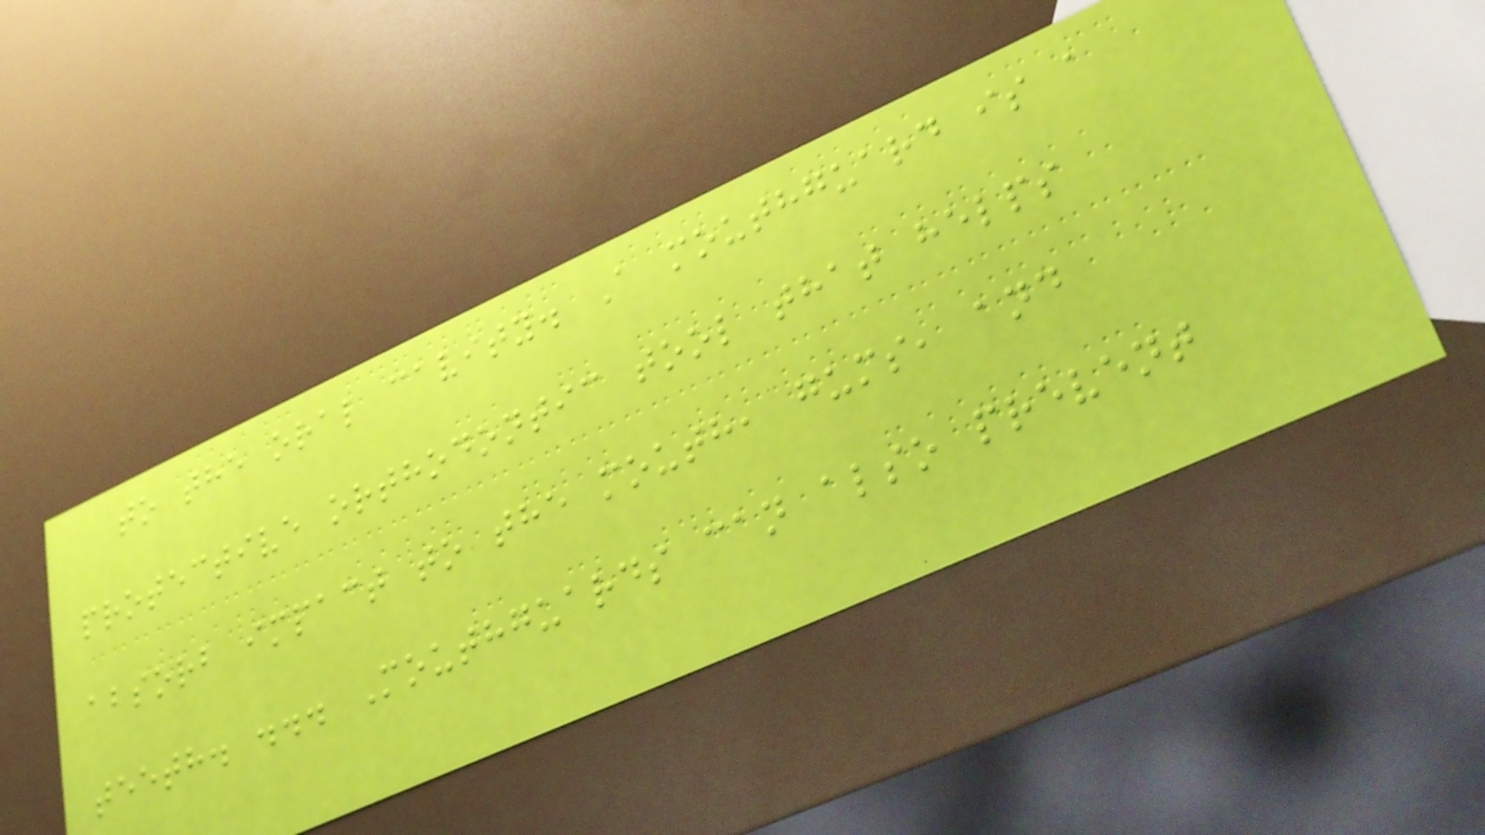to the oral cavity. A mouthguard is a
protective orthodontic tool that helps
absorb impact to the mouth, gums, and
teeth. ... Mouthguards can also prevent
